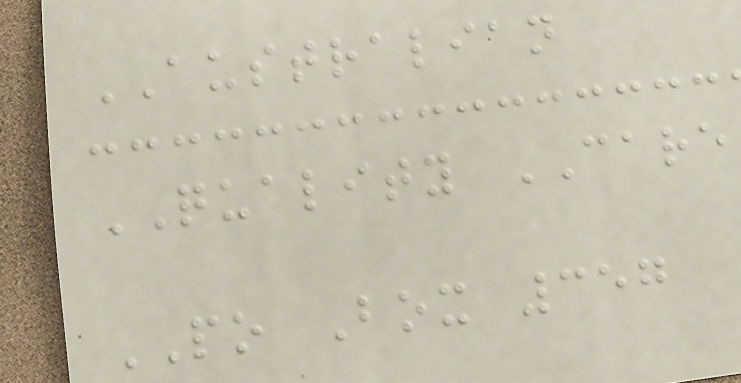AUSTRALIAN
QUALITY CARE
PO Box 357
